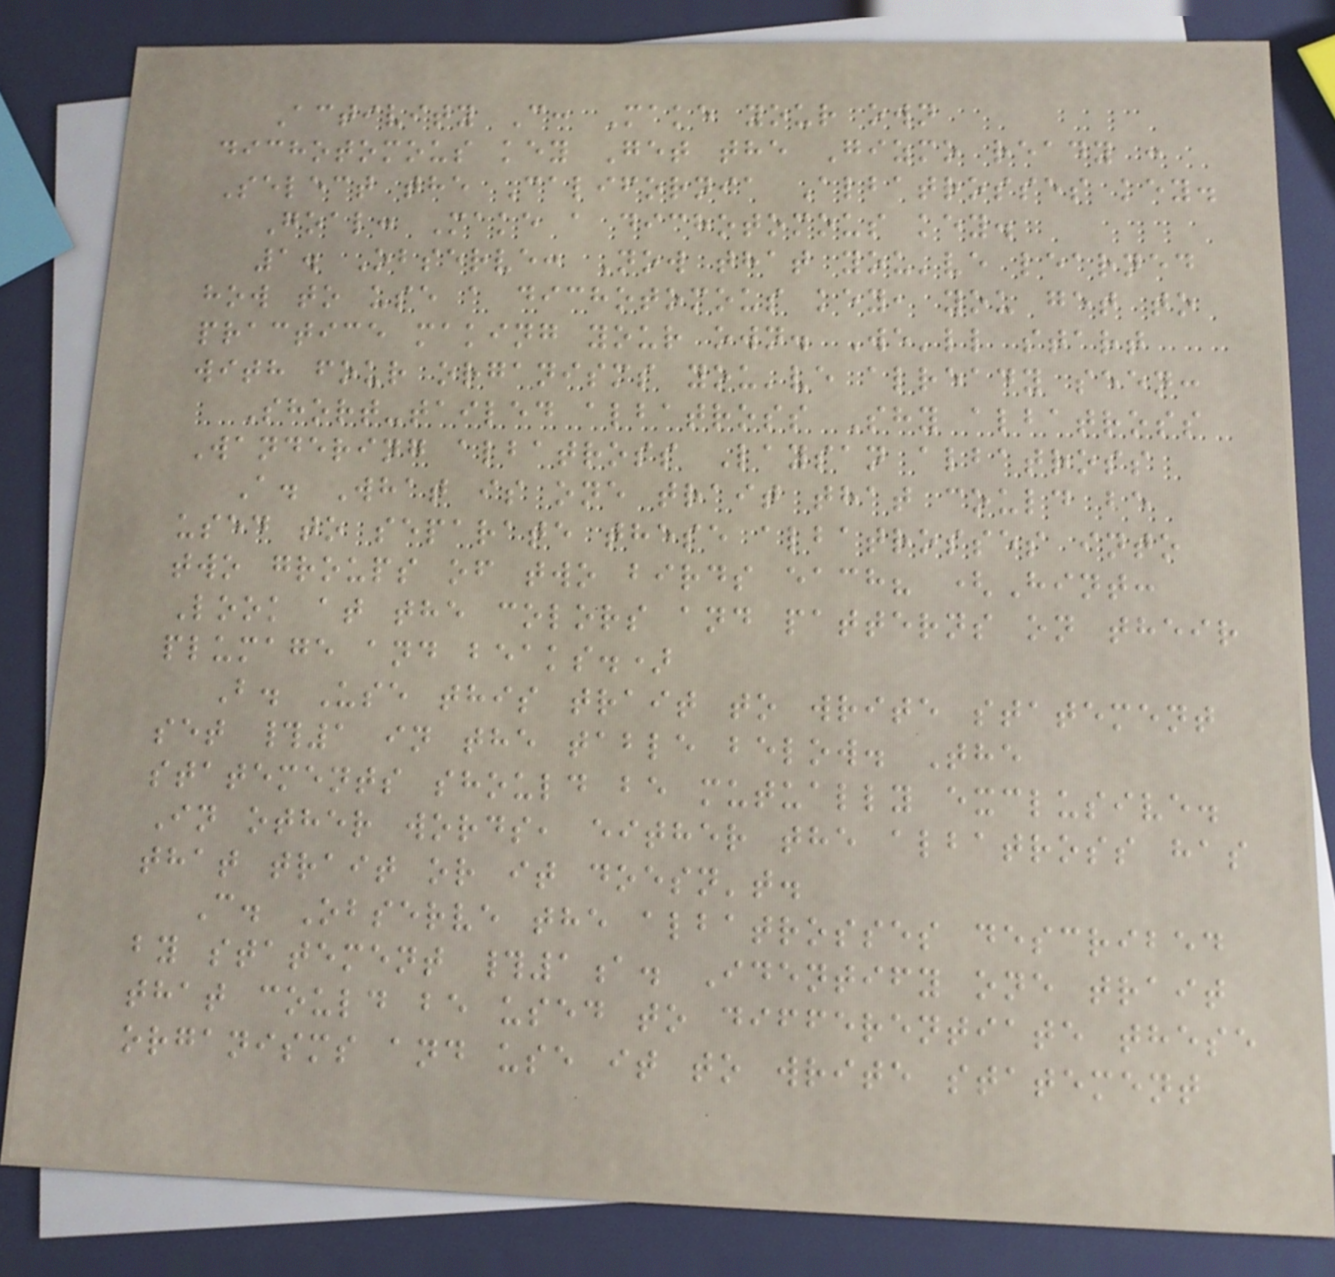Activity C: Make your own
dichotomous key Get the Gizmo ready :
Select the California Albatrosses key.
Goal: Make a dichotomous key.
1. Observe: Now that you've learned
how to use a dichotomous key, you get to
practice making your own. We'll start
with four organisms you've already seen:
Short-tailed albatross Shy albatross
Wandering albatross Laysan albatross
A. What is one trait that could be
used to separate these albatrosses into
two groups of two birds each? (Hint:
Look at the colors and patterns on their
plumage and beaks.)
B. Use this trait to write statement
set #1 in the table below. The
statements should be mutually exclusive.
In other words, either the albatross has
that trait or it doesn't.
C. Observe the albatrosses described
by statement #1a. Identify one trait
that could be used to differentiate these
organisms and use it to write statement
